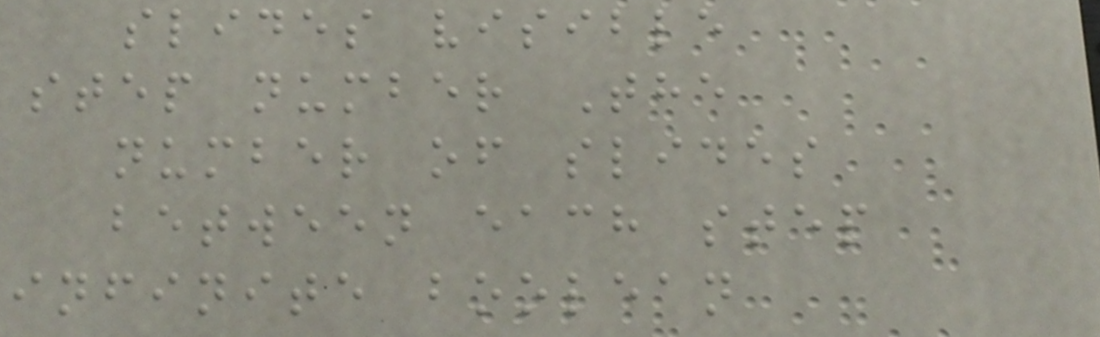slides visible
step number The
number of slides
between each step
infinite boolean
